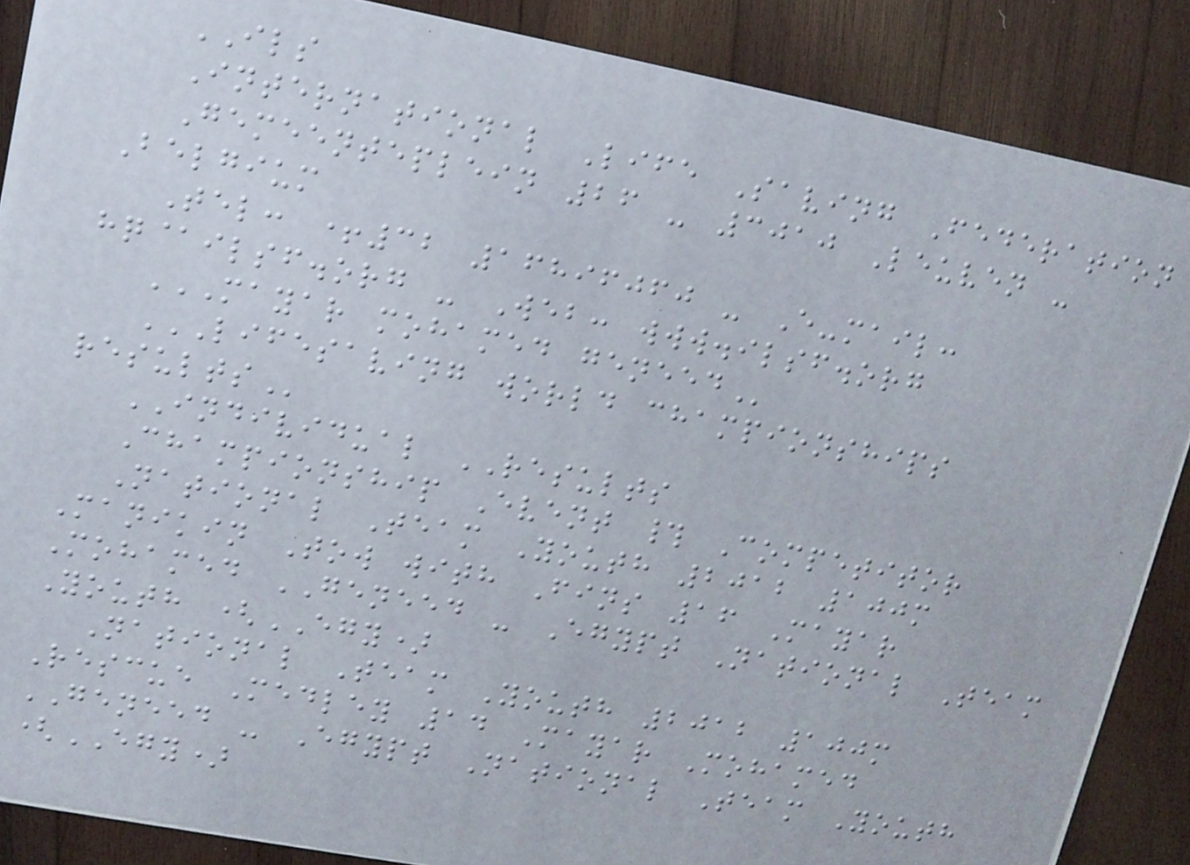ILS
International Life Saving Federation
Gemeenteplein 26 - 3010 Leuven -
Belgium
Tel: +32 16896060 - E-mail:
hq@ilsf.org - Web: www.ilsf.org
MAYAR MOHAMED GENEED
LIFESAVING WORLD CHAMPIONSHIPS
RESULTS
INDIVIDUAL RESULTS
Championship Event # Competitor
National Team Youth 2012 100m
Manikin Tow with Fins 16 Mayar
Mohamed GENEED - Egypt National Team
Youth (EGY)
National Team Youth 2012 100m
Rescue Medley 14 Mayar Mohamed
GENEED - Egypt National Team Youth
(EGY)
